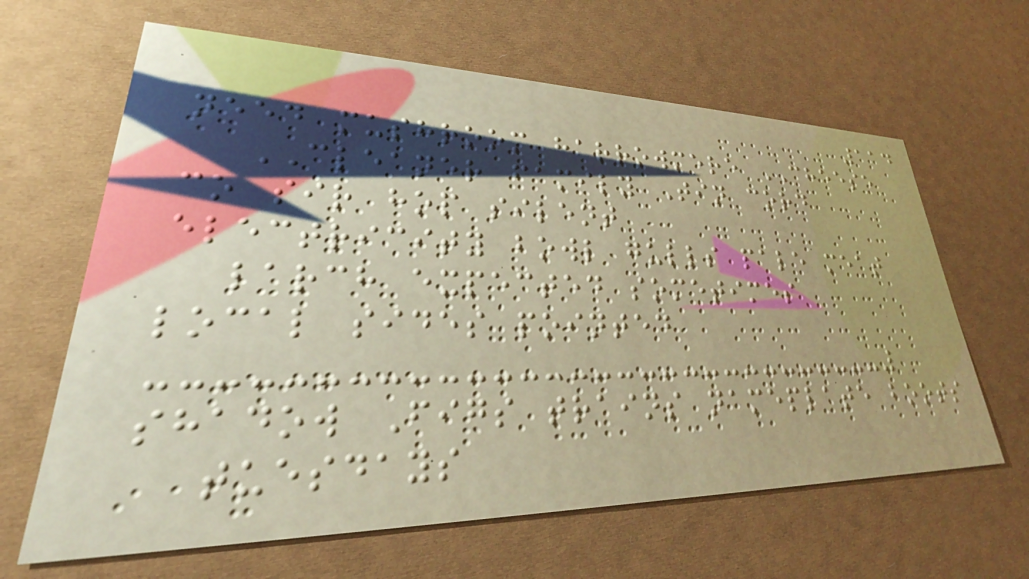114
need mushroom harrowmere CHEESE
CLEANER family Tin cord
co sir hop silent
electricity bowl gulls pale meat
larch expected sometimes
local sides pointed
shadow Figs trains nameplate boots
tuesdays
